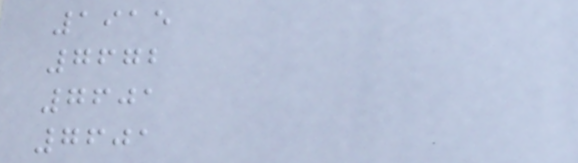1915
7672
7601
7601
